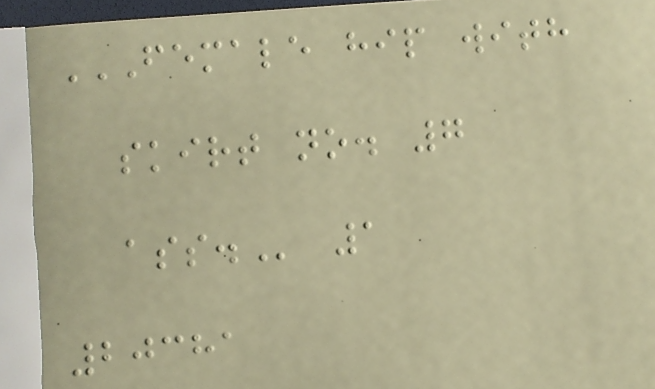FEMALE HIP WITH
SKIRT NO. 7
ASS. 1
20381
